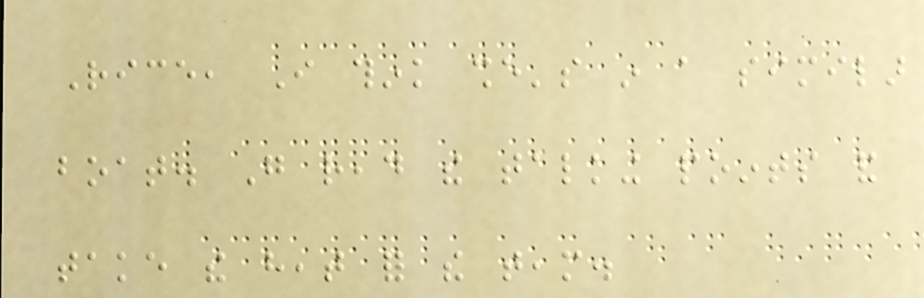Rice, I think she's in a similar
boat. Go read the talking points and
take the heat for the team.
